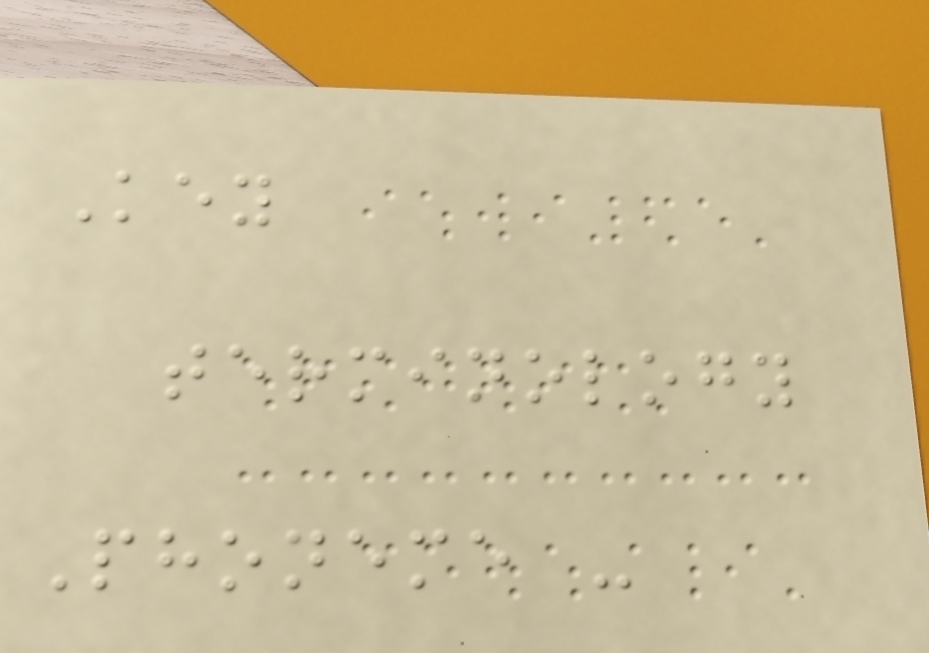Key
terminology
Phoneme -
